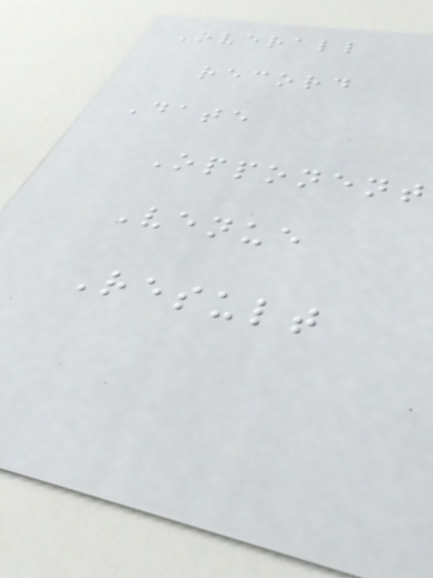Overall
record
Date
Opponent
Venue
Result
